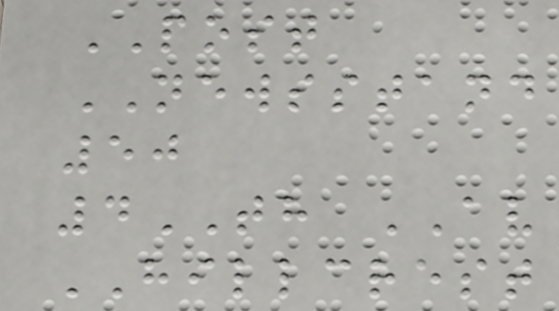POST
NEWSSTAND
50
4TH AV
HILLCREST
